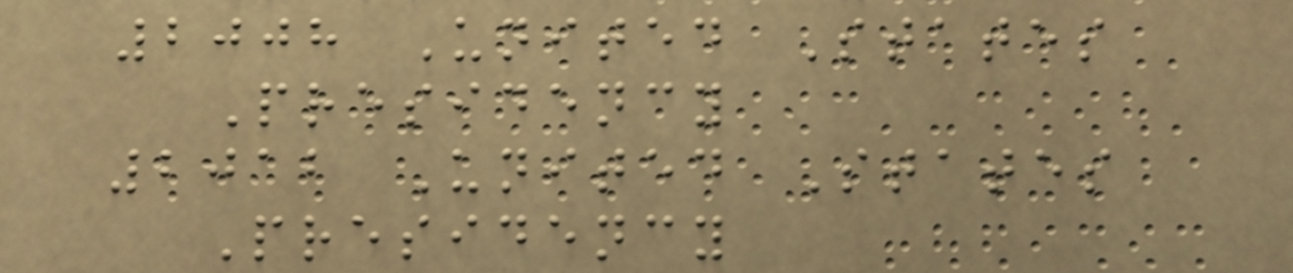2008 United States
Presidency
2012 United States
Presidency
